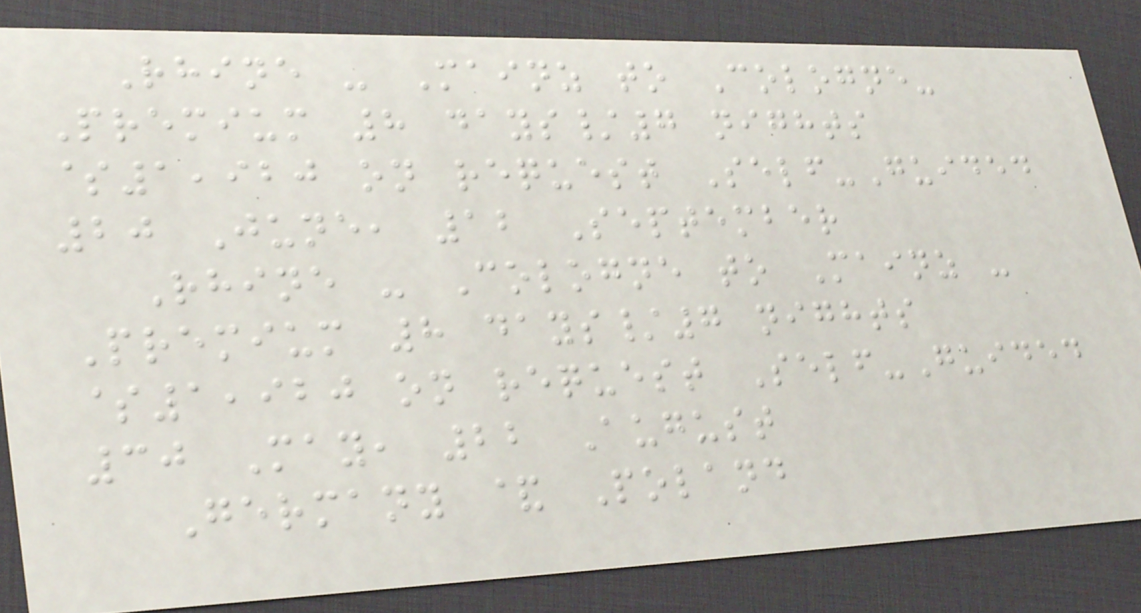Rhine - Mainz to Cologne-
Premium 8 days/7 nights
$1,920 on request Self-Guided
20 June, 12 September
Rhine - Cologne to Mainz -
Premium 8 days/7 nights
$1,920 on request Self-Guided
30 May, 22 August
Germany & Poland
